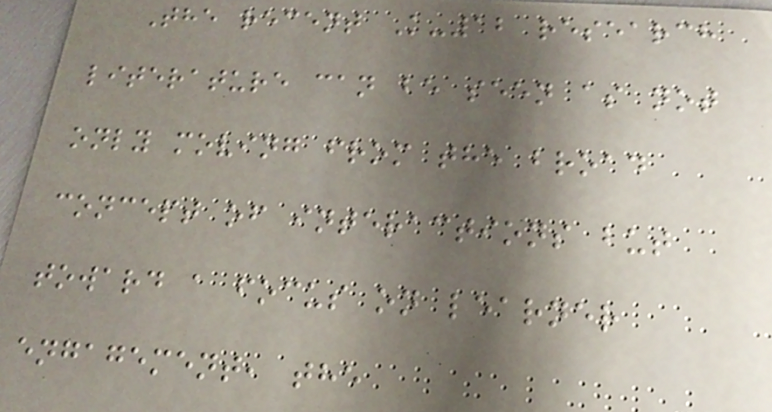The recent K-12 research
literature can be seen as not
only moving from the broad
concept of interactions but
toward a focus on learner
engagement, the
